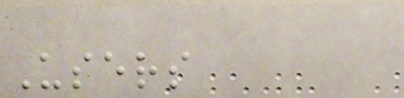Users
